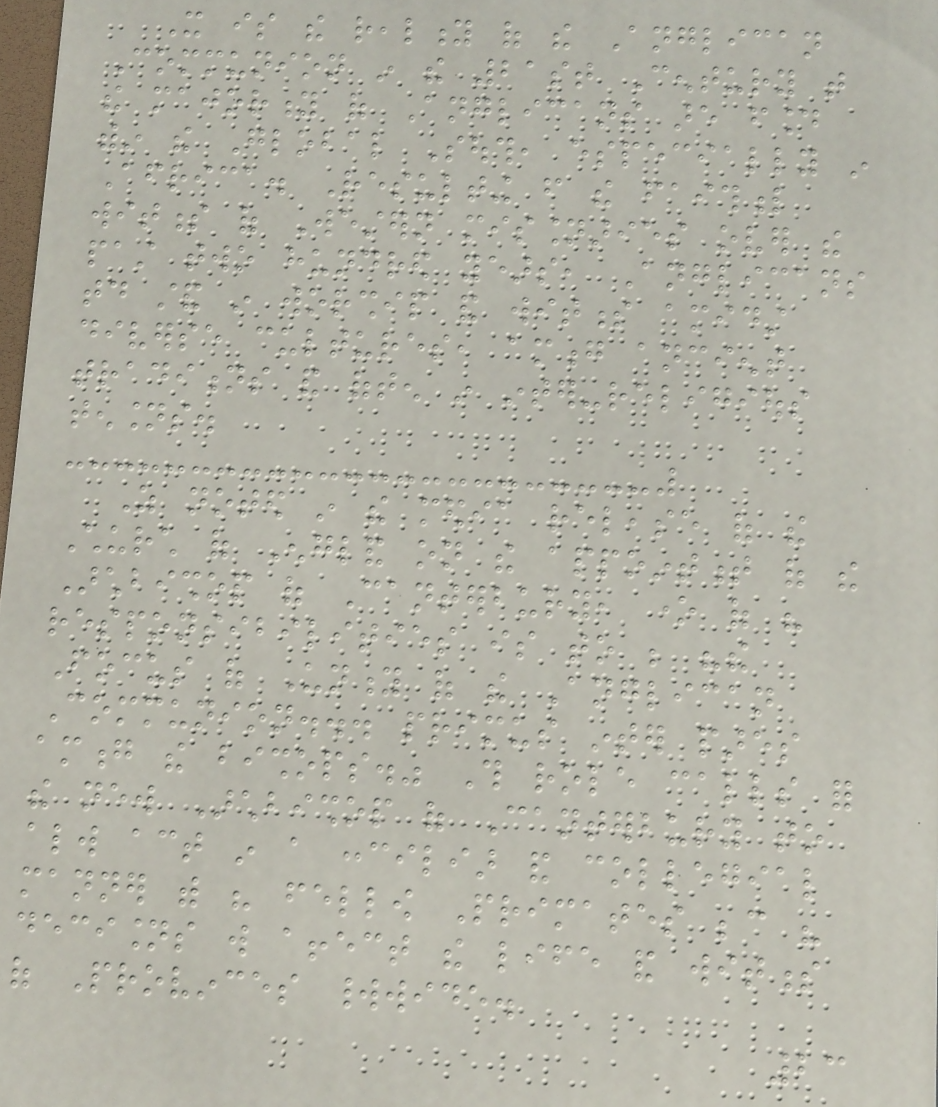It is the reality of the Anglican
Communion in the 21st Century that
the majority of Anglicans are found
within the Global South, especially in
Africa. Resulting from the faithful
witness of Western missionaries over the
past two hundred years, Anglicans
today stand in worship and witness amidst
diverse cultures, among ancient
traditions and often in inter-religious
tensions.
As noted in the media release of the
Church of England on the appointment of the
Archbishop of Canterbury, one of his
responsibilities is to be "the
Focus of Unity of the Anglican
Communion... primus inter pares
among the bishops." This role calls for
the new Archbishop of Canterbury to
always act in a conciliar and collegial
manner with his fellow Primates because his
decisions will affect the life and witness
of Provinces worldwide.
23
